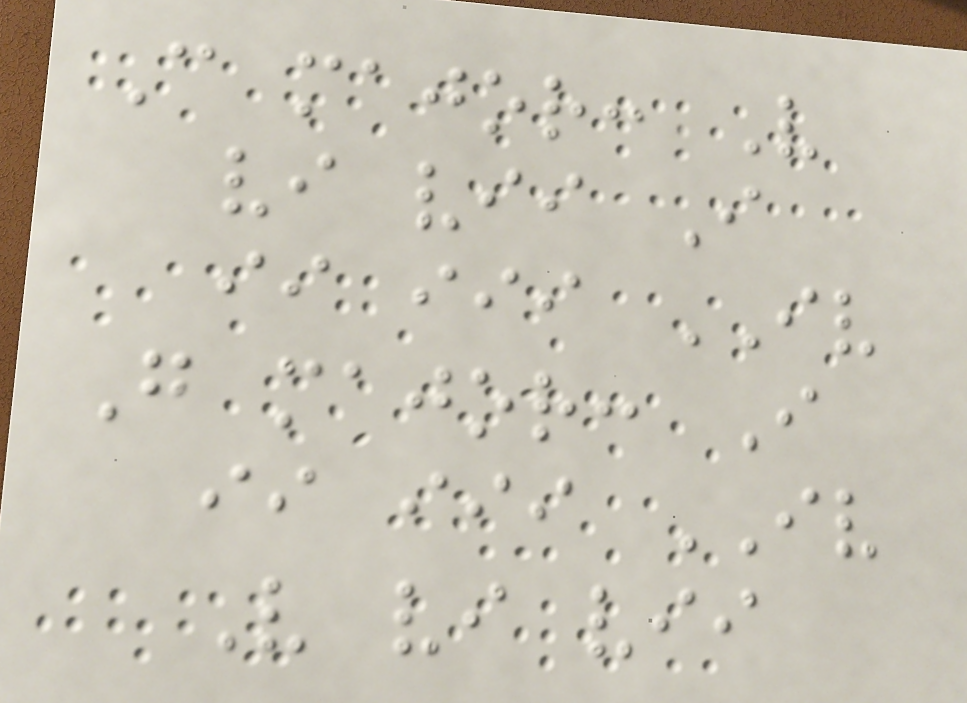C major: V
vi vii I
ii iii IV
G major: I
ii iii IV
V vi vii
